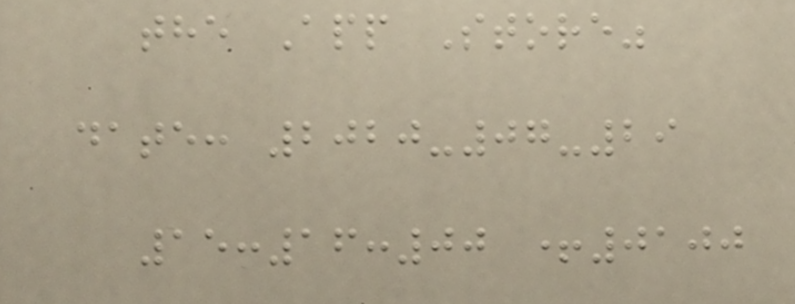the App Store"
date: 2020-07-29
15:16:00 +0100
